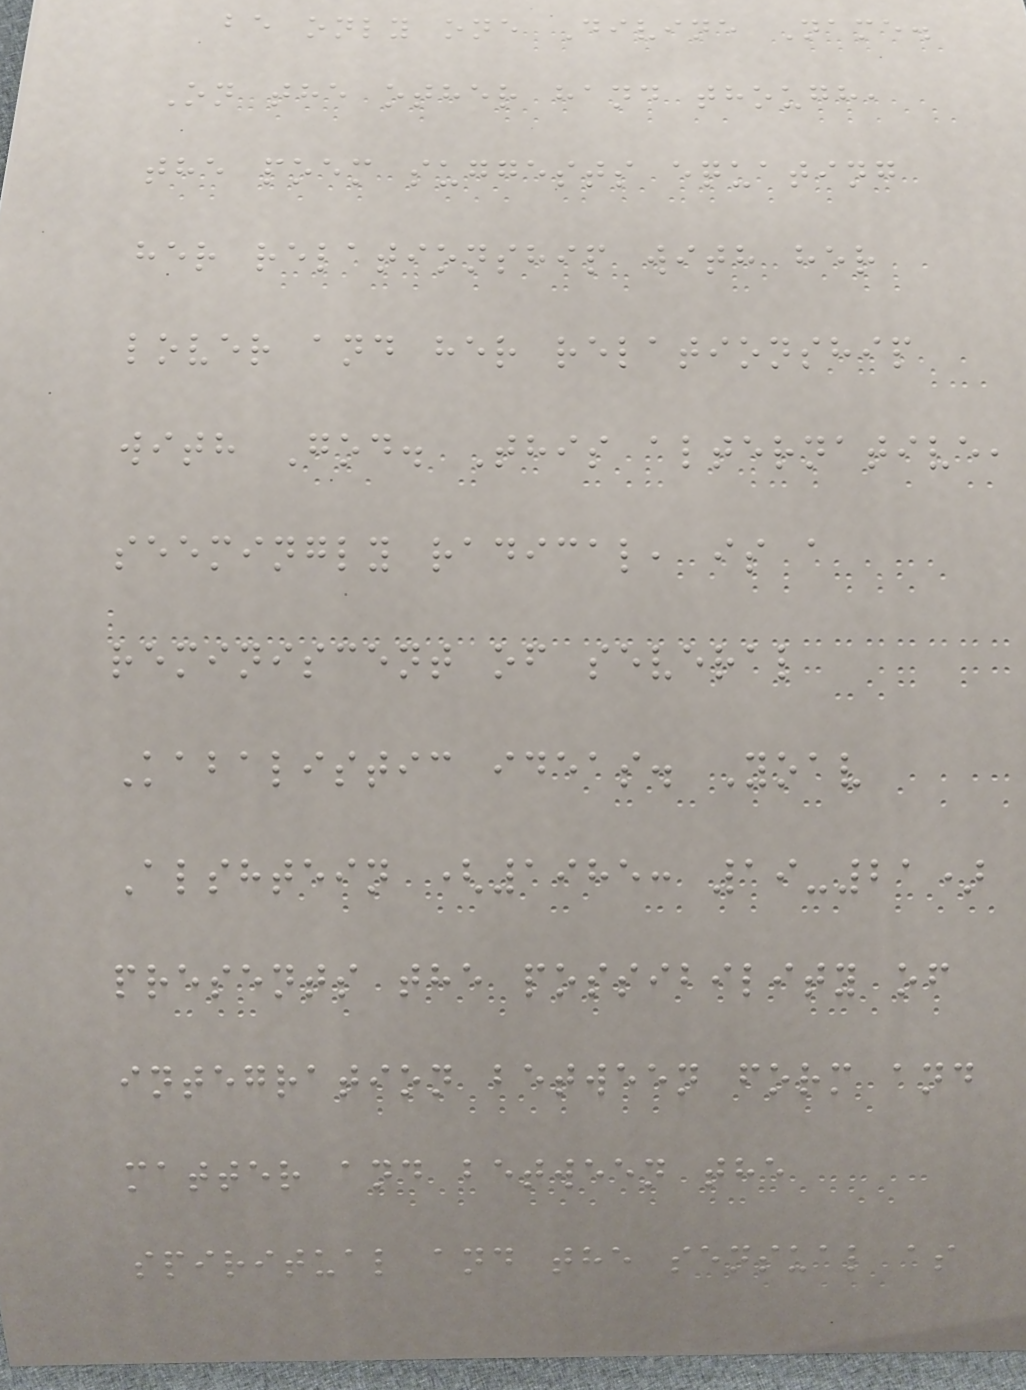be only one Divine Name.
On the other hand though,
the poem suggests equating
her relationship with her
lover and her relationship
with God. This alternative,
seemingly radical, is a
reminiscent of several
Kabalistic ideas. Yoav
Alshtein (1985: 19-21)
presents the possibility of
integration between form and
matter and between the
spiritual and the sensual as
